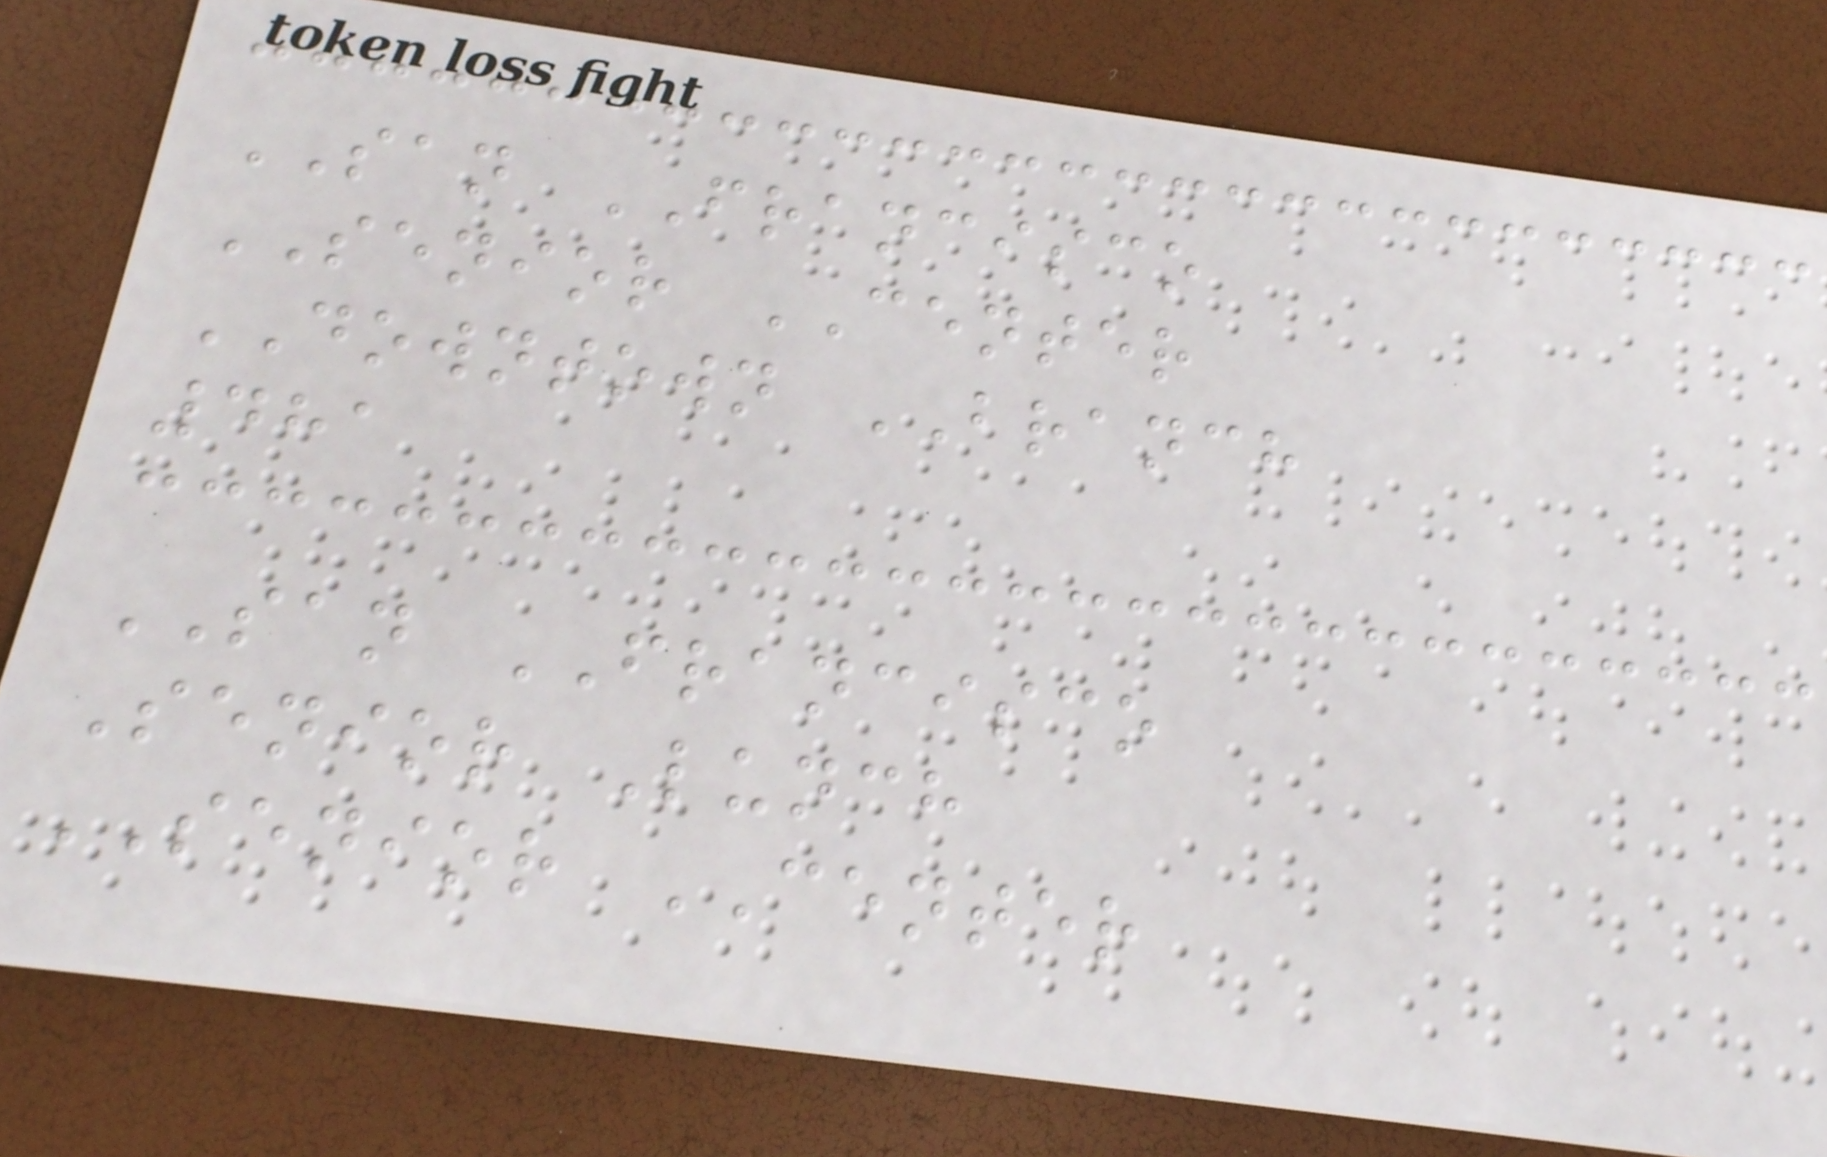SAN FRANCISCO
SENIOR CENTER
DOWNTOWN BRANCH
481
SAN FRANCISCO
Senior Lunch
SENIOR CENTER
